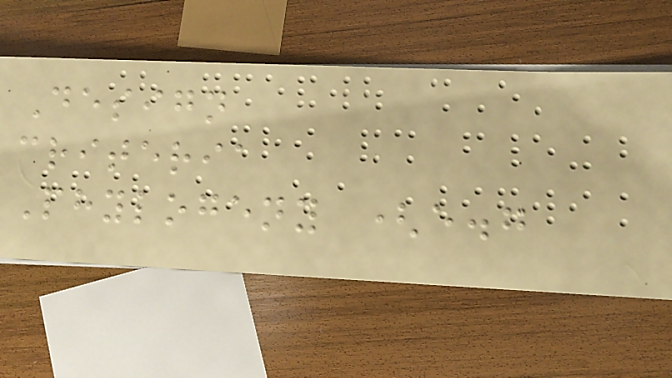Design
criteria
Phylogeny (e.g
